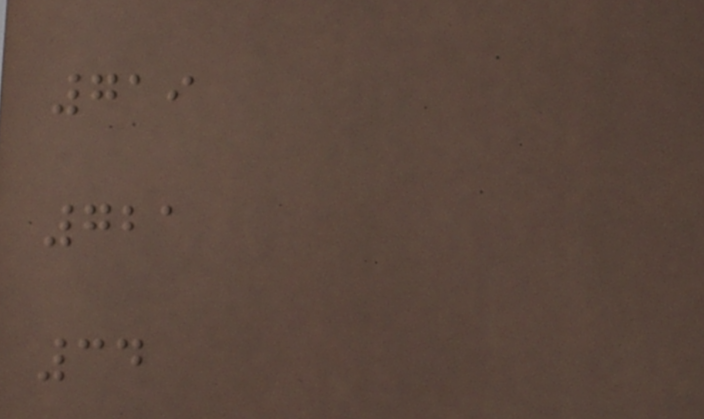719
721
34
